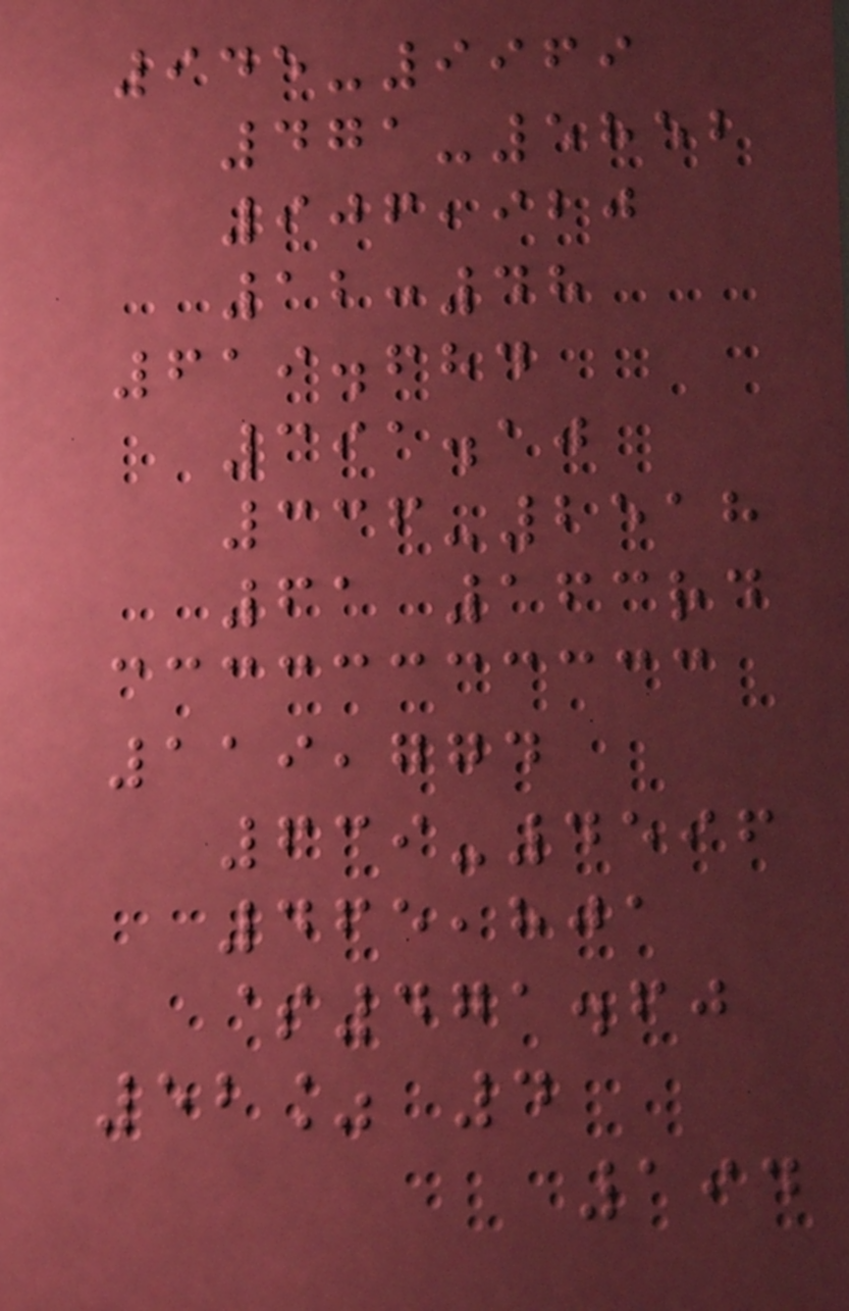945-9969
471-5852
906,920
12:48
619.684
391.10
336-2518
61 163rd
119,774
639-4596
465,801
$471.60
52% 4
194
